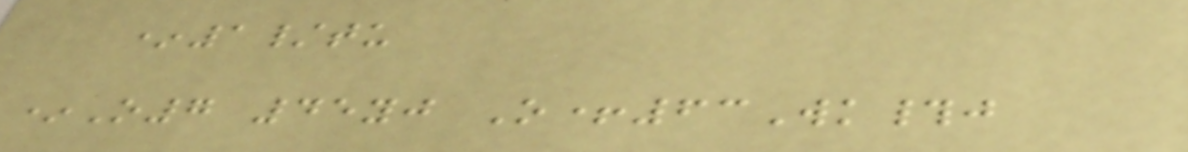*1/tu
*O7 45yj O+63Wk#j
